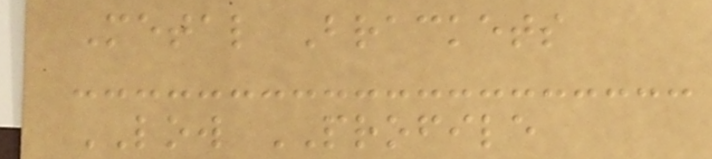Metal Brackets
LOW PROFILE
